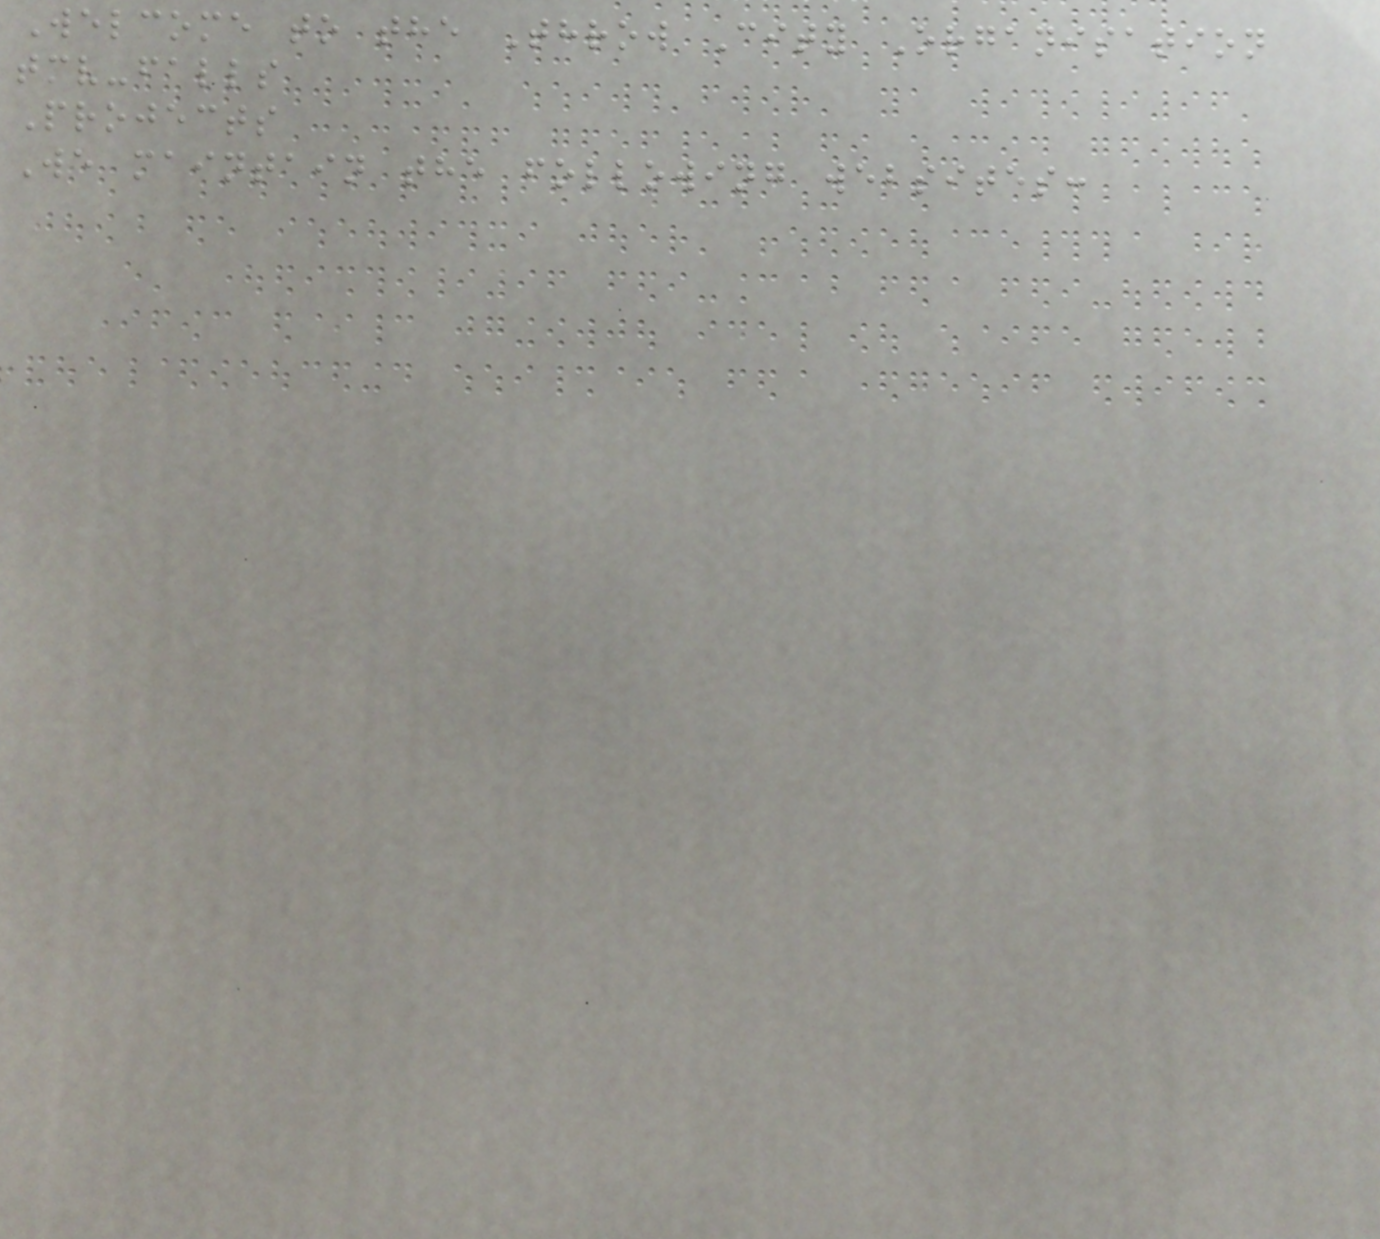Welcome to the Throw City Organisation
tmv-falls
Projects
We maintain the following websites:
